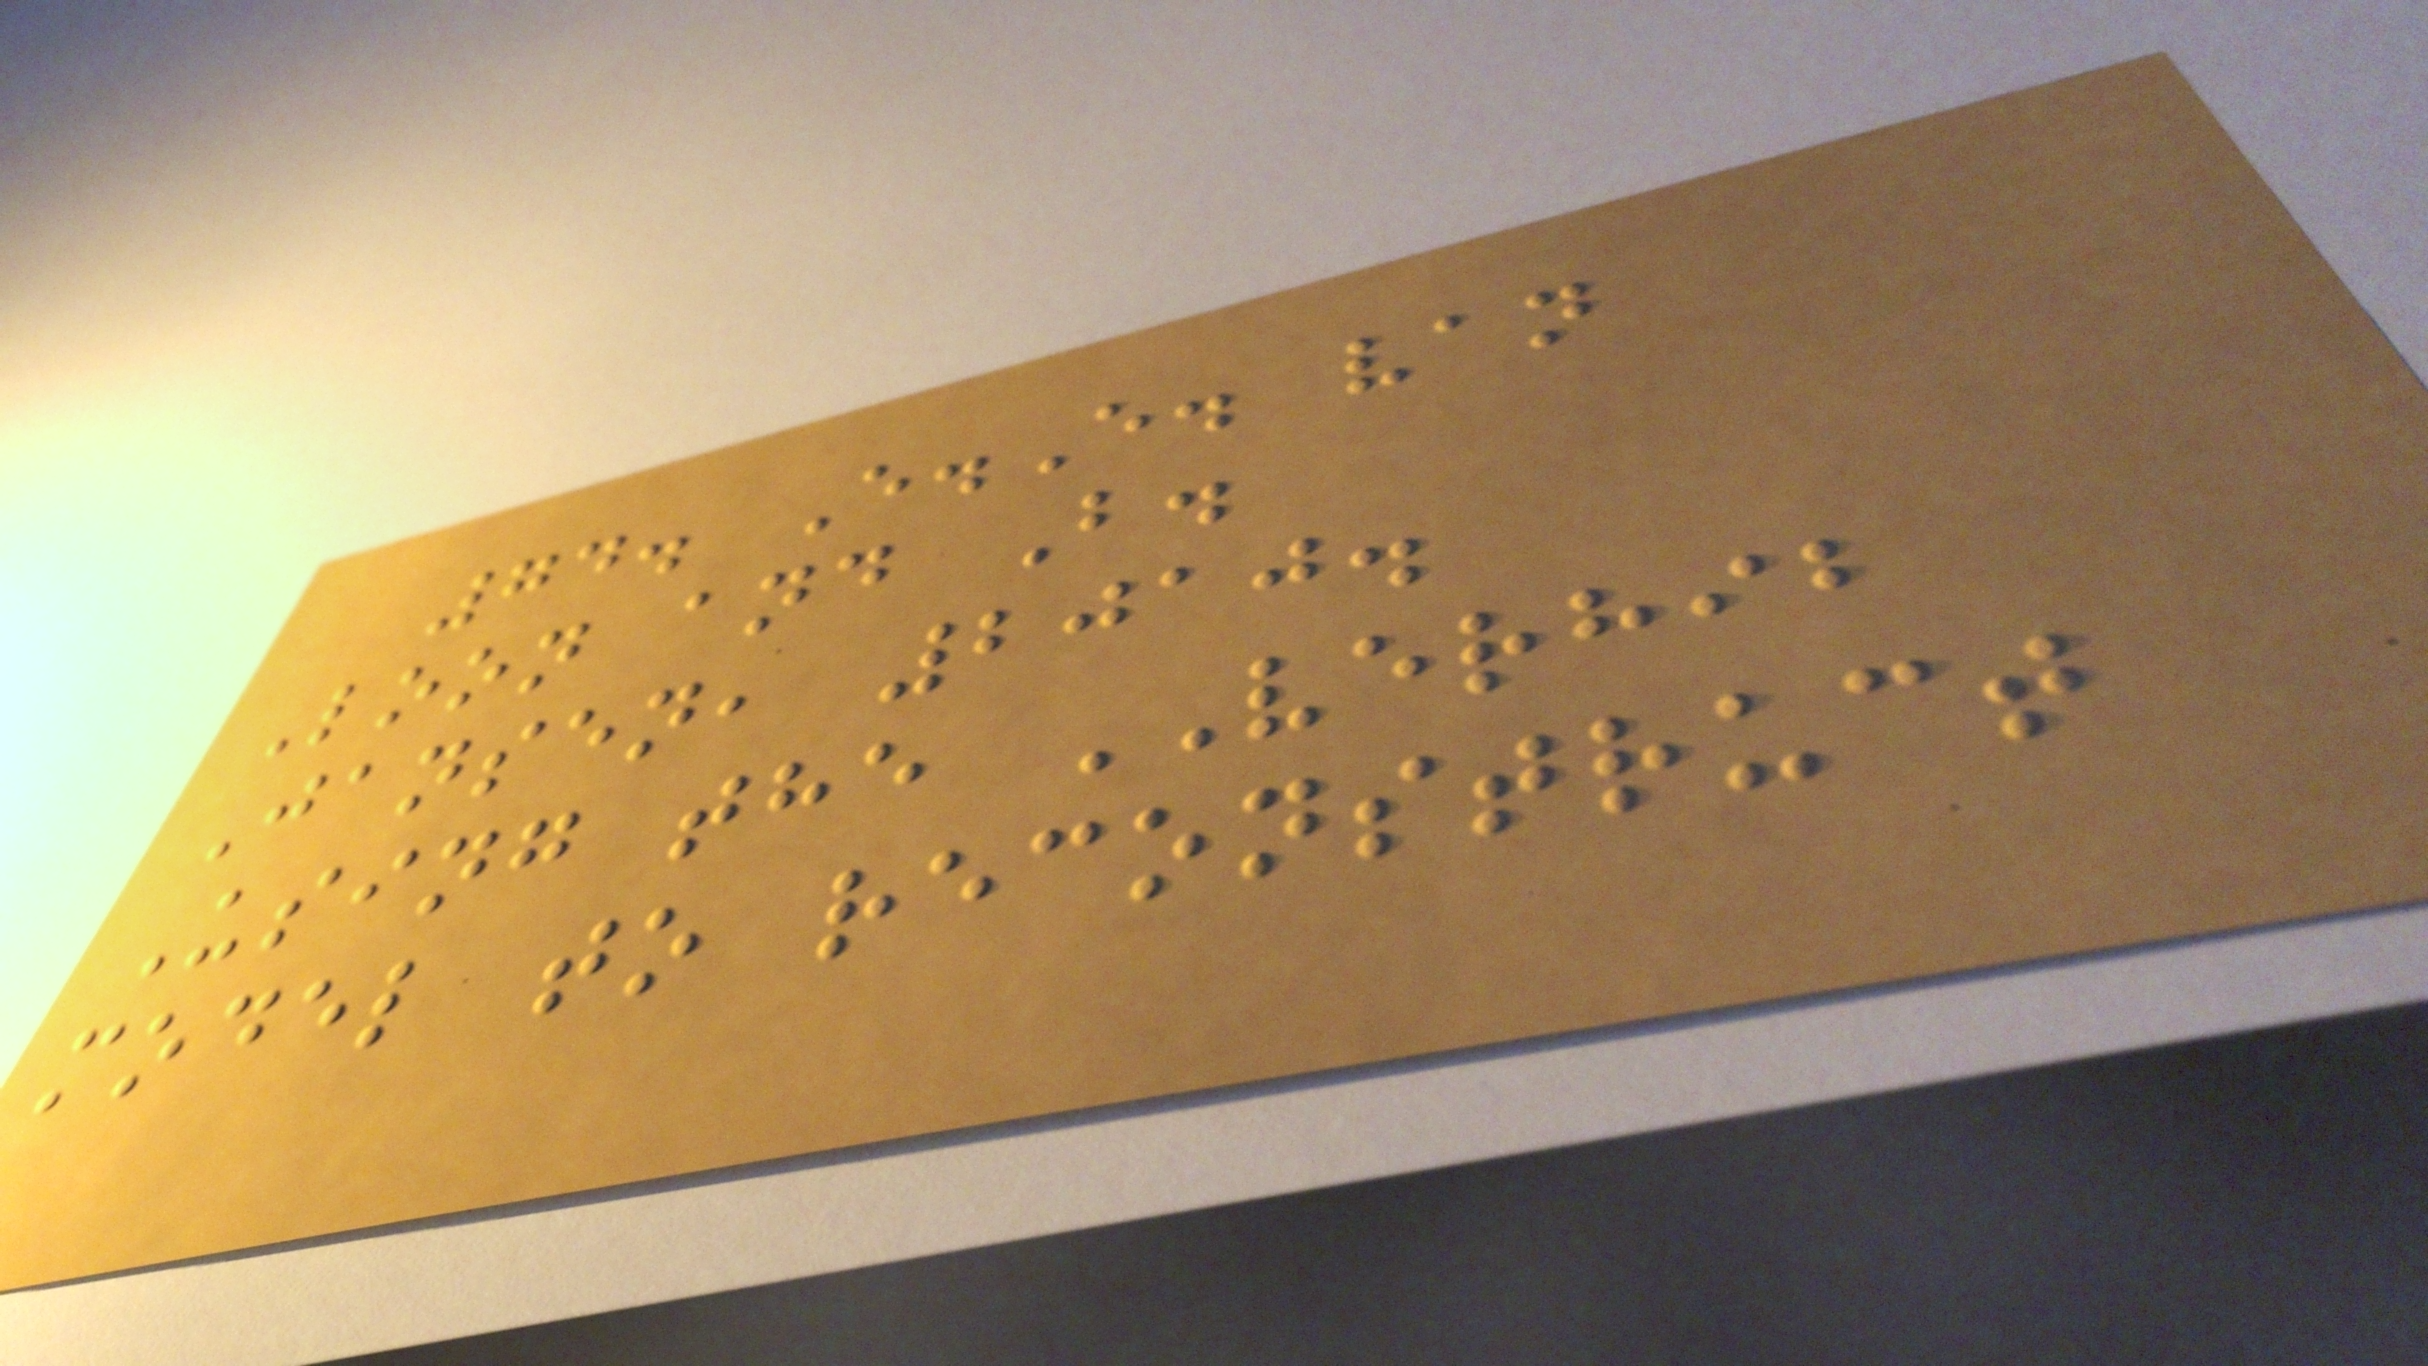74. E.E. van
Loon and B.
Jansen, 2010.
Using the VERHIB
model to reconstruct
